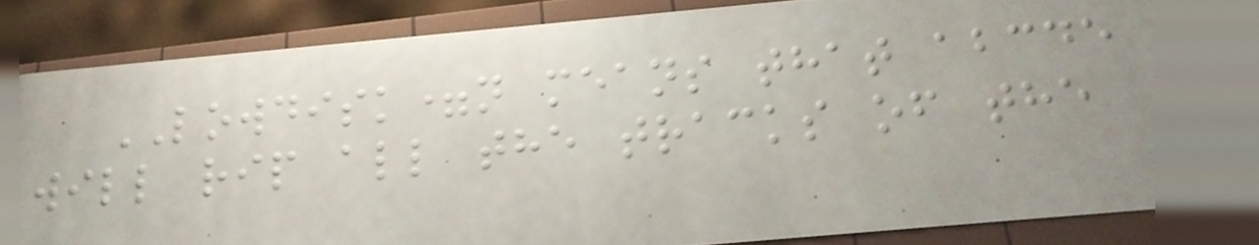LOWDISK=n means that abcde
will rip all the tracks of the
